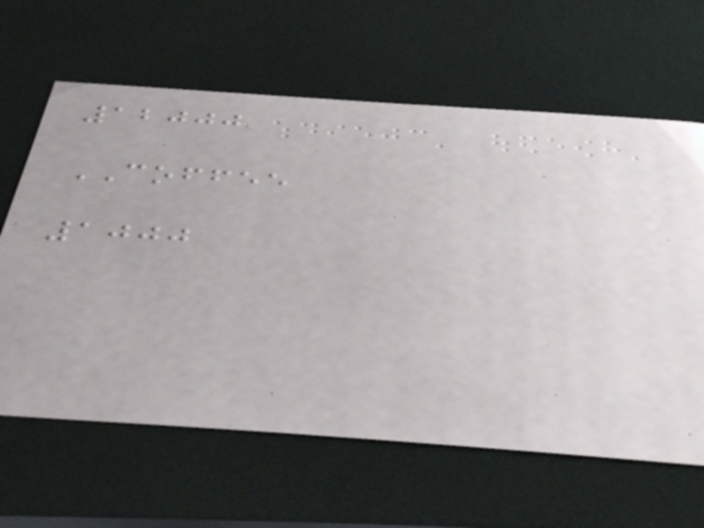12000
COFFEE
1000
